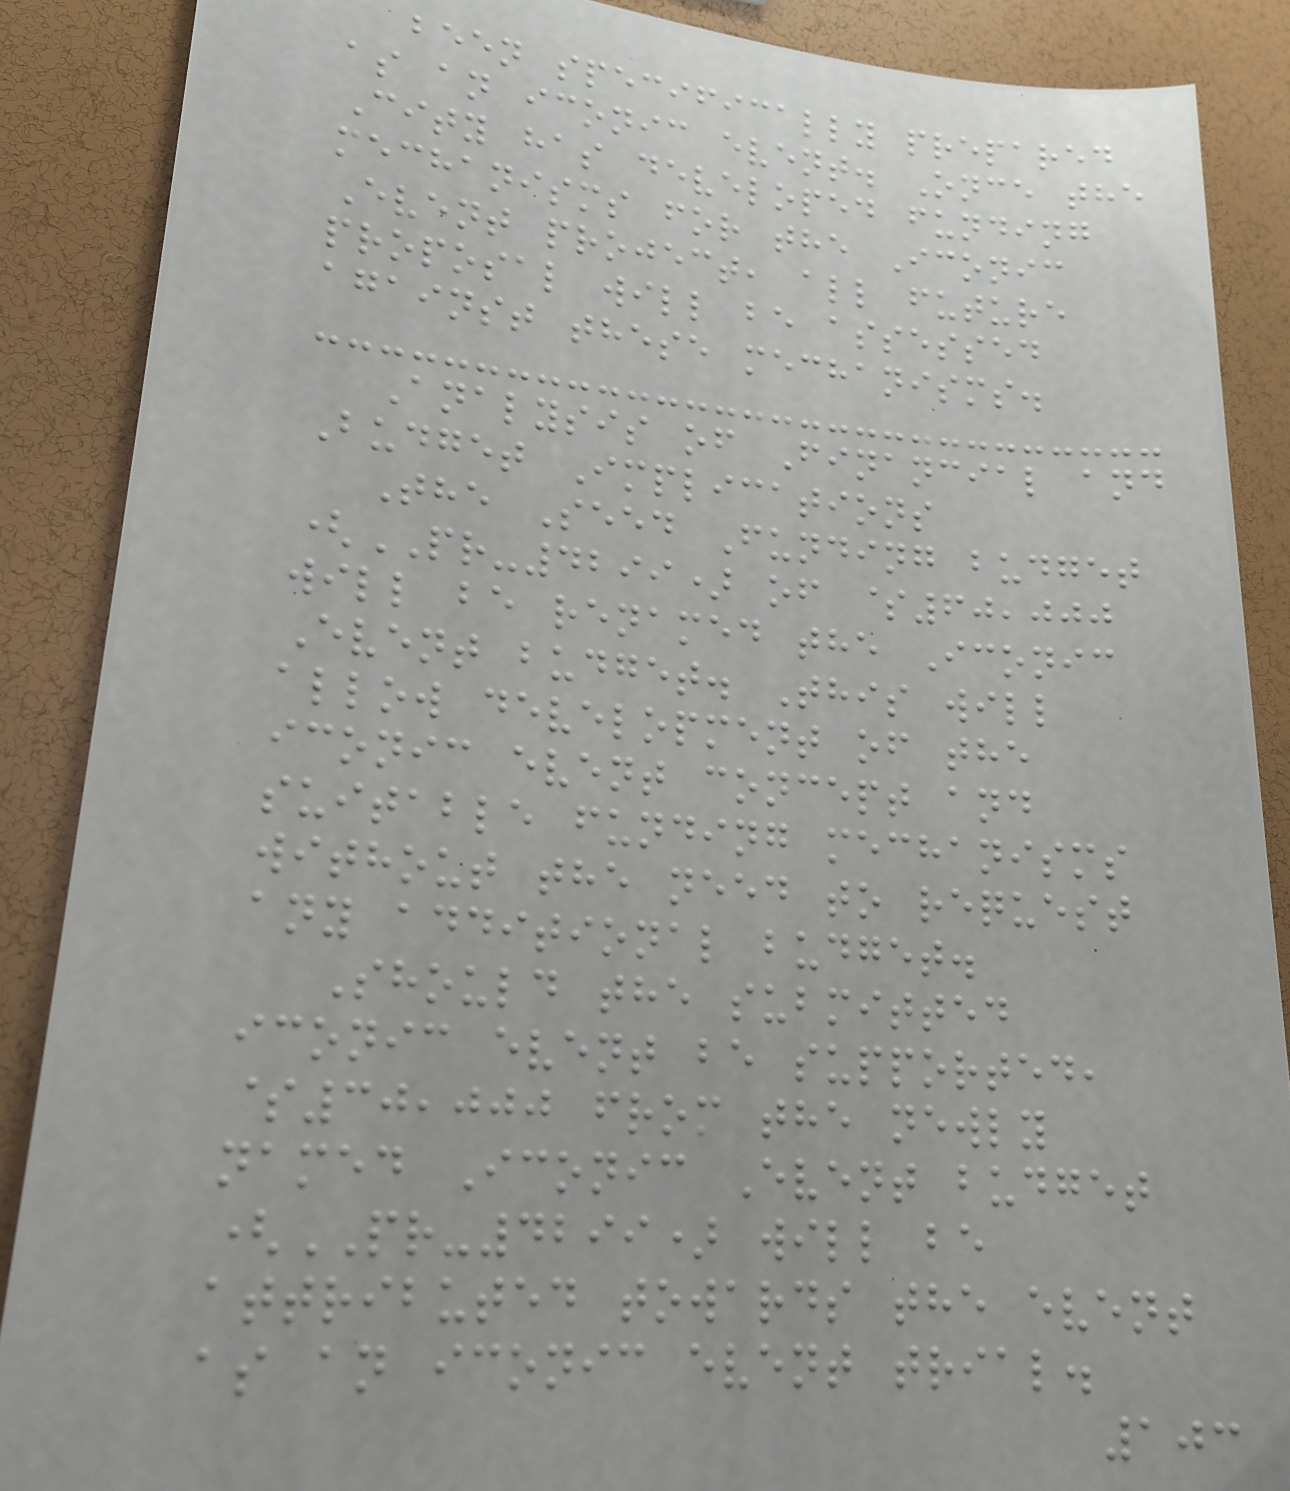been specifically prepared
as an iconic event. Once the
City has developed funding
mechanisms for the Iconic
Event project, all future
proposal will be assessed
against these mechanisms.
Analysis of Financial and
Budget Implications
The Seed Funding budget
(PR-4299) of $60,000
will be renamed the Iconic
Event budget. This will
allow development of the
iconic event concept and
suitable funding mechanisms
without the need to request
any additional budget.
Should the submitted
iconic event be supported,
$30,000 from the newly
named Iconic Event budget
(PR-4299) will be
attributed towards the event
as an iconic event trial.
103
